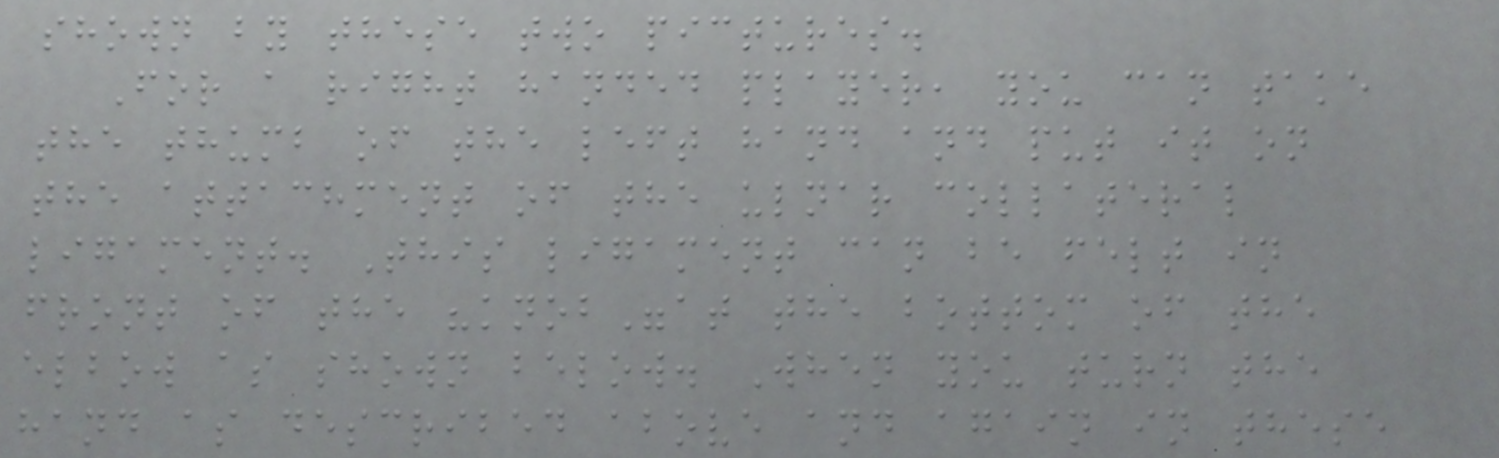shown by these two pictures.
For a right handed player, you can take
the thumb of the left hand and put it on
the attachment of the ulnar collateral
ligament. This ligament can be felt in
front of the "knob"at the bottom of the
elbow as shown below. When you turn the
hand as described above and again in these
